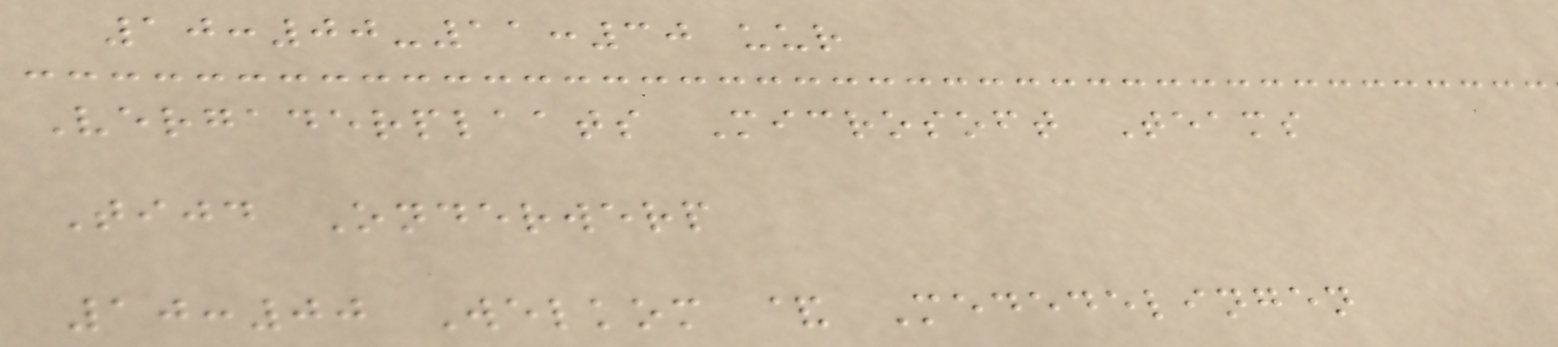10:00-11:30 uur
Vergaderplaats Microsoft Teams
Tijd Onderwerp
10:00 Welkom & Mededelingen
